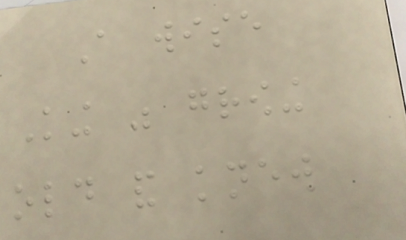A wise
King was growing
old and knew
